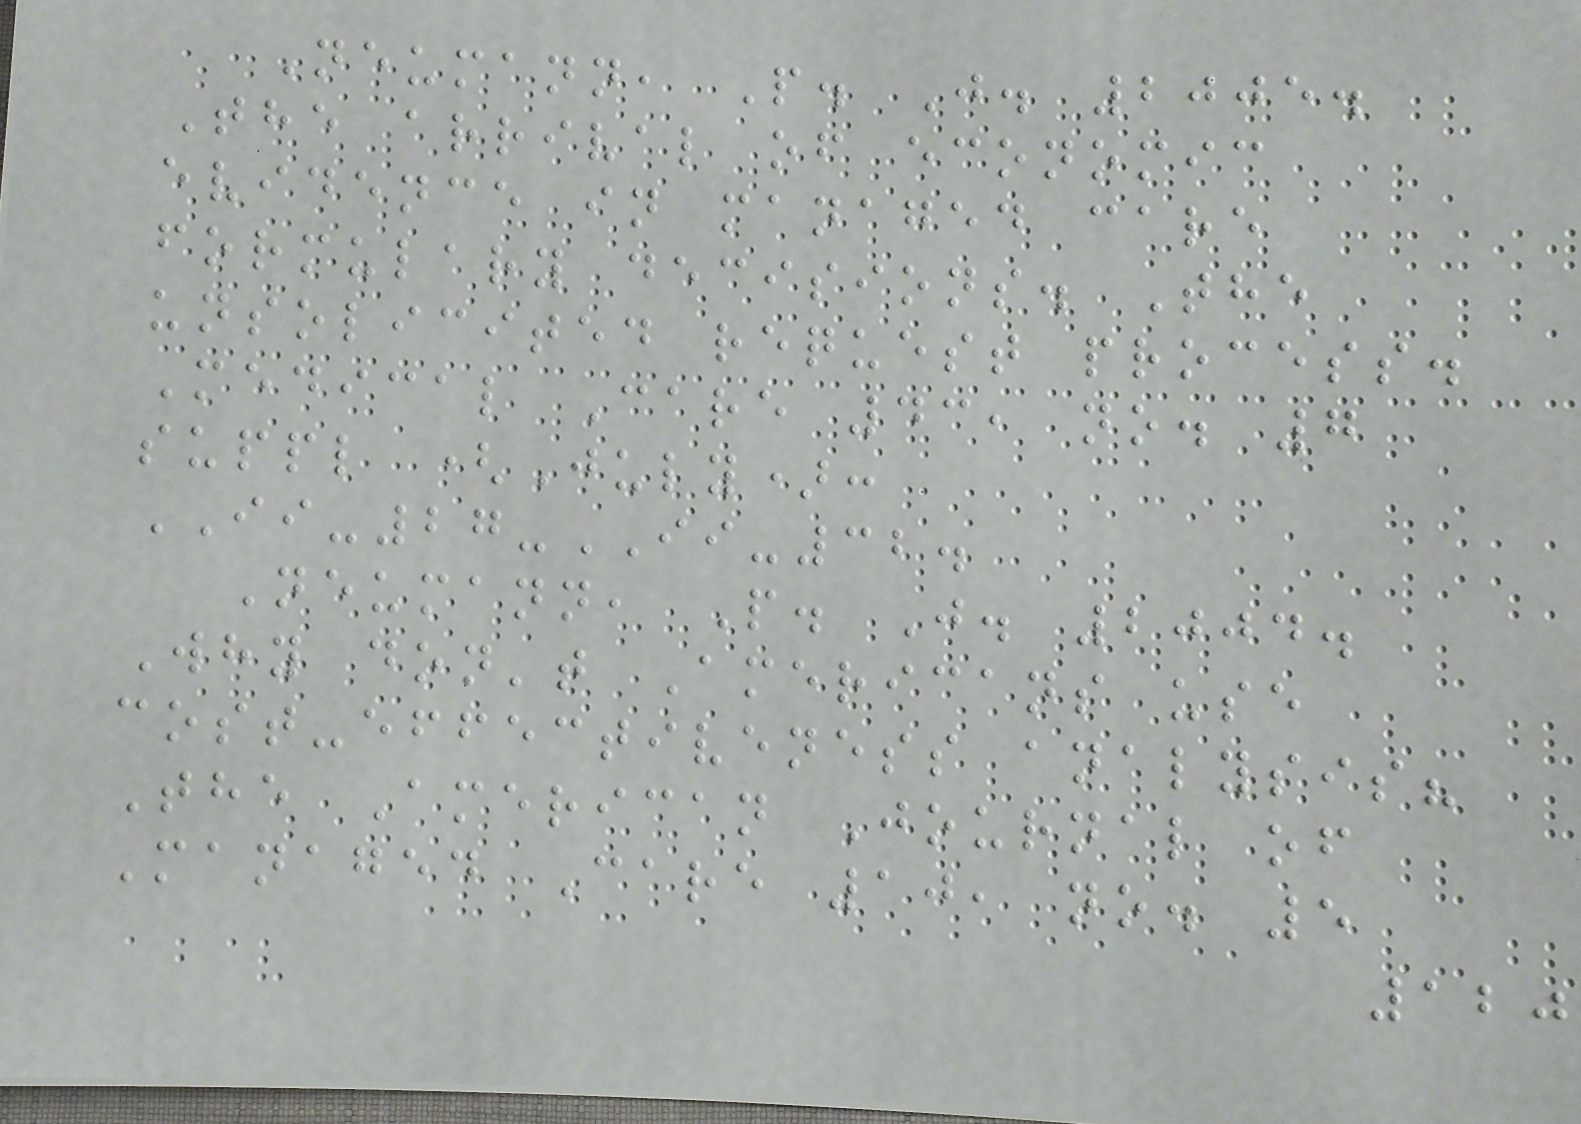Neumann, P. J. 2005.
The arrival of economic
evidence in managed care
formulary decisions. The
unsolicited request process.
Medical Care 43, no. 7
suppl (July):
II-27-II-32.
Neumann, P. J. 2004.
Why don't Americans use
cost-effectiveness analysis?
The American Journal of
Managed Care 10, no. 5
120
